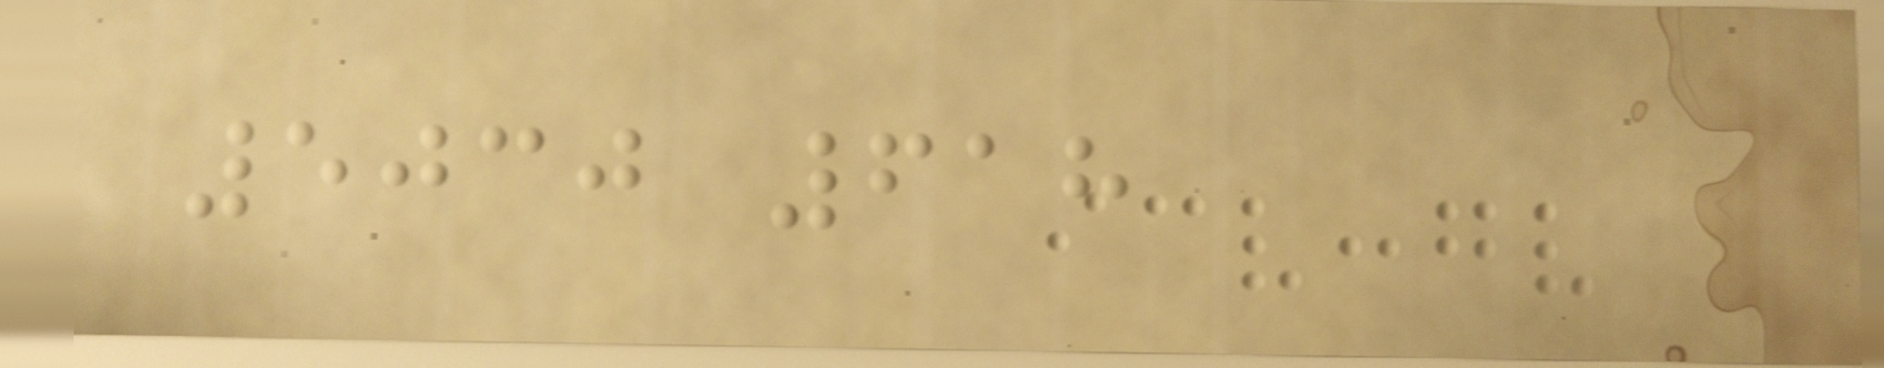5030 618
